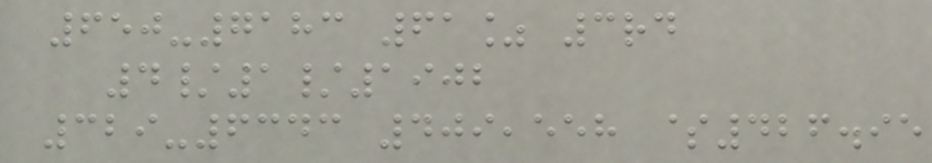650-7183 61% 3rd
4/1/1902
329-6343 409,558 $426.95
